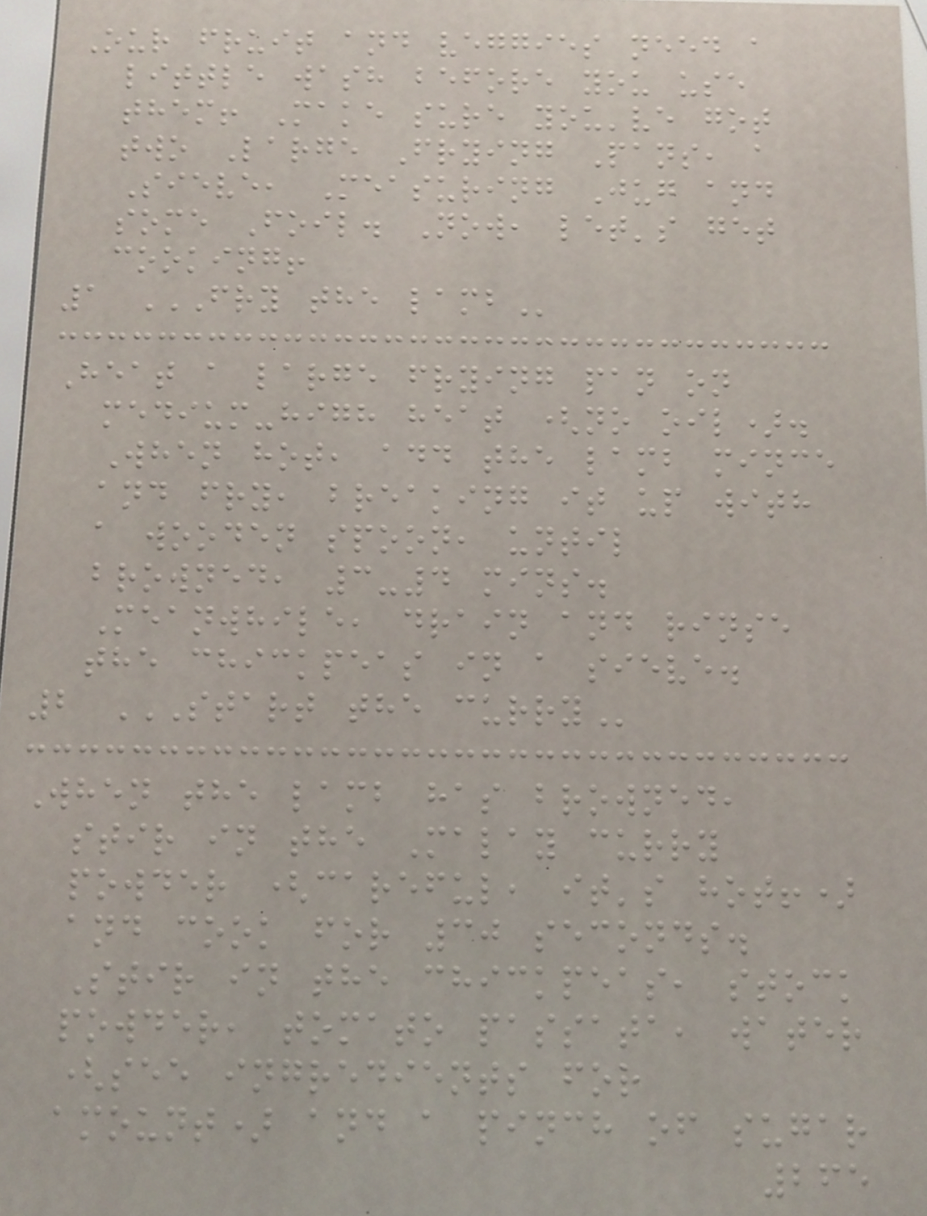Our fruit and veggies need a
little wash before you use
them! Make sure you've got
two Large Frying Pans, a
Sieve, Measuring Jug and
some Foil. Now, let's get
cooking!
1 FRY THE LAMB
Heat a large frying pan on
medium-high heat (no oil).
When hot, add the lamb mince
and fry, breaking it up with
a wooden spoon, until
browned, 3-4 mins.
Meanwhile, drain and rinse
the chickpeas in a sieve.
2 START THE CURRY
When the lamb has browned,
stir in the Malay curry
powder (careful, it's hot!)
and cook for 30 seconds.
Stir in the chickpeas, stock
powder, tomato passata, water
(see ingredients for
amount) and a pinch of sugar
265
